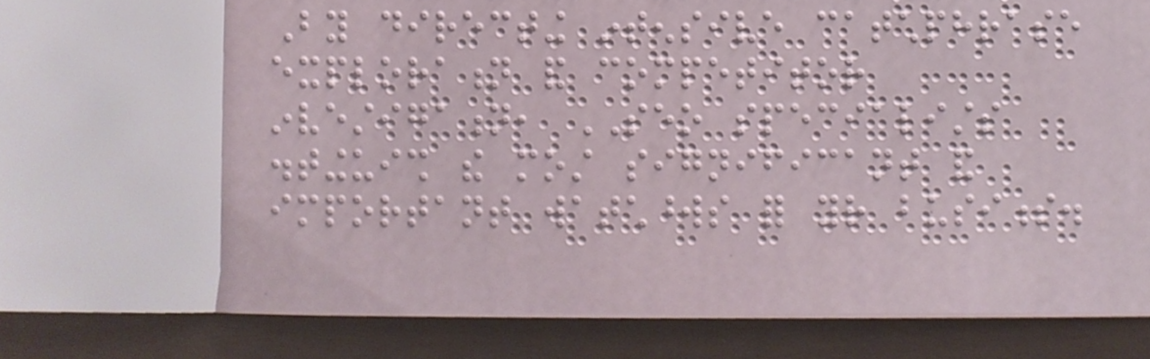By directing intensive catchphrase
exploration and competitor
investigation, SEO specialists
distinguish the most significant and
important watchwords for your business.
